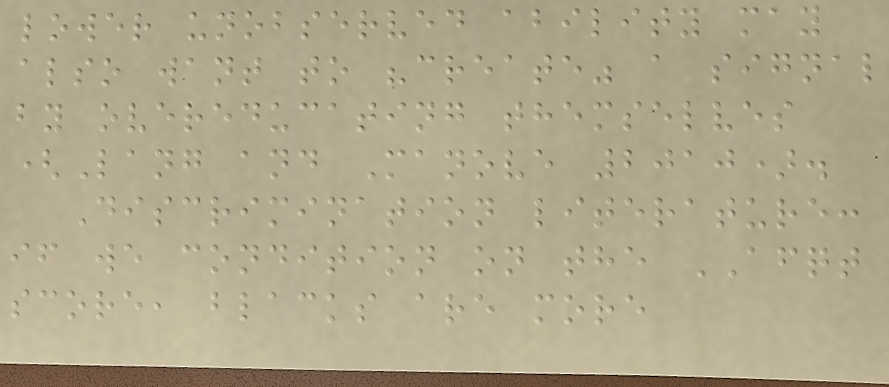lower unobserved ability may
also want to "create" a signal
by overeducating themselves
(Lang and Manove 2010).
Discrimination literature:
if we condition on the AFQT
score, blacks are more
